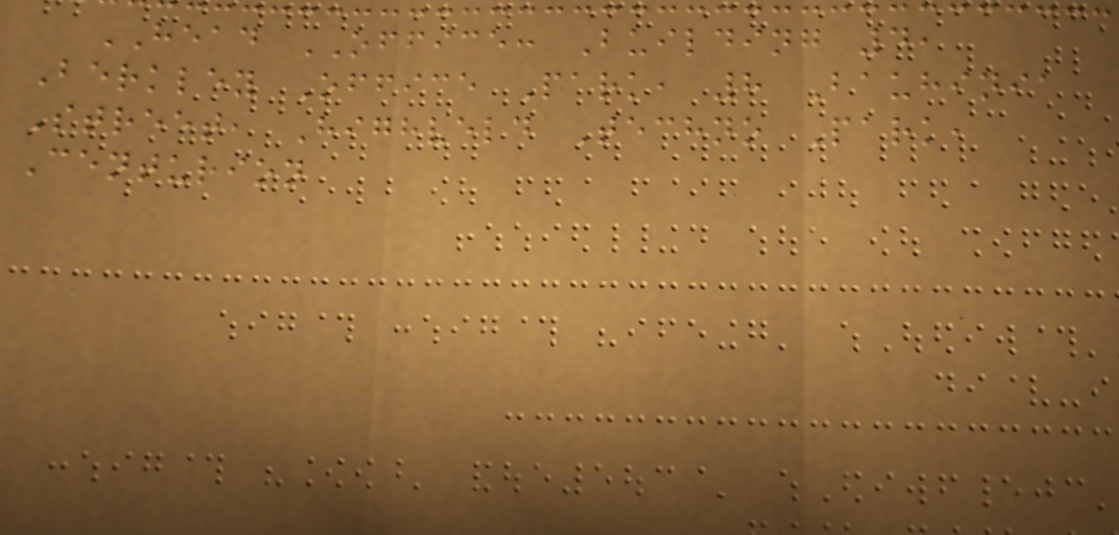HEAD OFFICE: Building 4,
Berkley Office Park, 8 Bauhinia
Street, Highveld Techno Park,
Centurion
